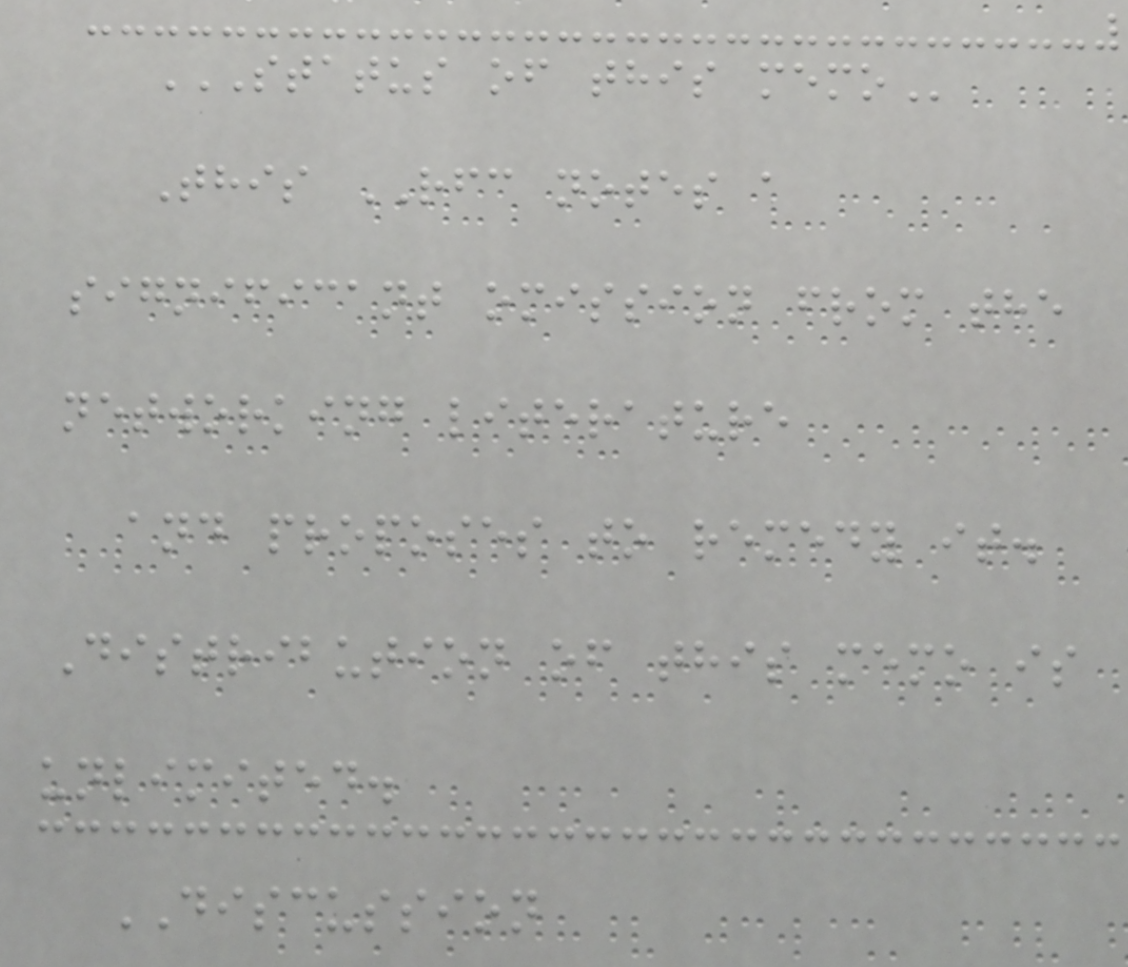STATUS OF THIS MEMO
This RFC notes a
significant omission from the
networking literature
and proposes to remedy it.
Distribution of this memo is
unlimited.
DISCUSSION
